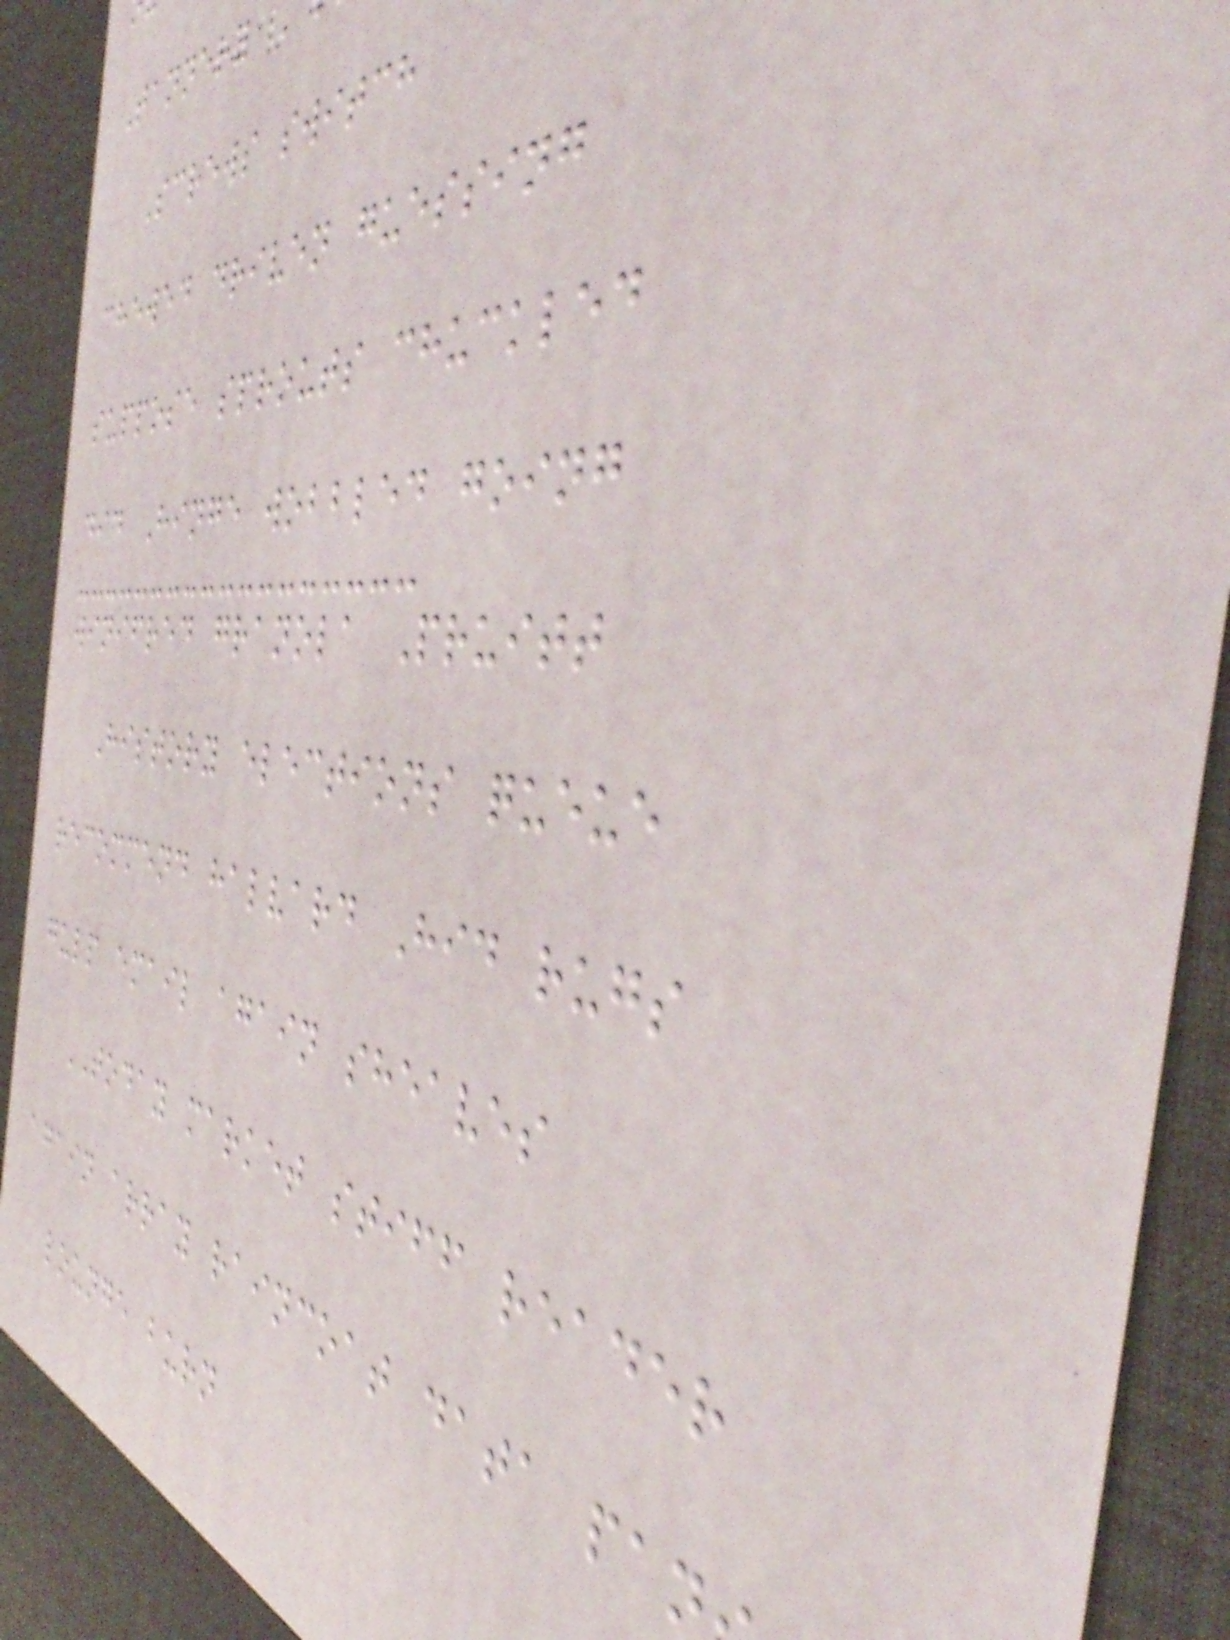Tannery
Screws switch
chewed driven guessing
suppose sprouts chuckled
did Hinge wobbled going
winifred granola Pruitt
History elections queue
recommend halvard Hid rugs
gulp email again sheaves
TODAY market stiff reader
again array raincoat data pan
lounge burn
